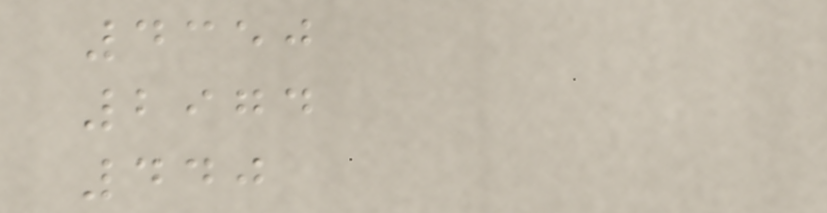4350
2974
440
